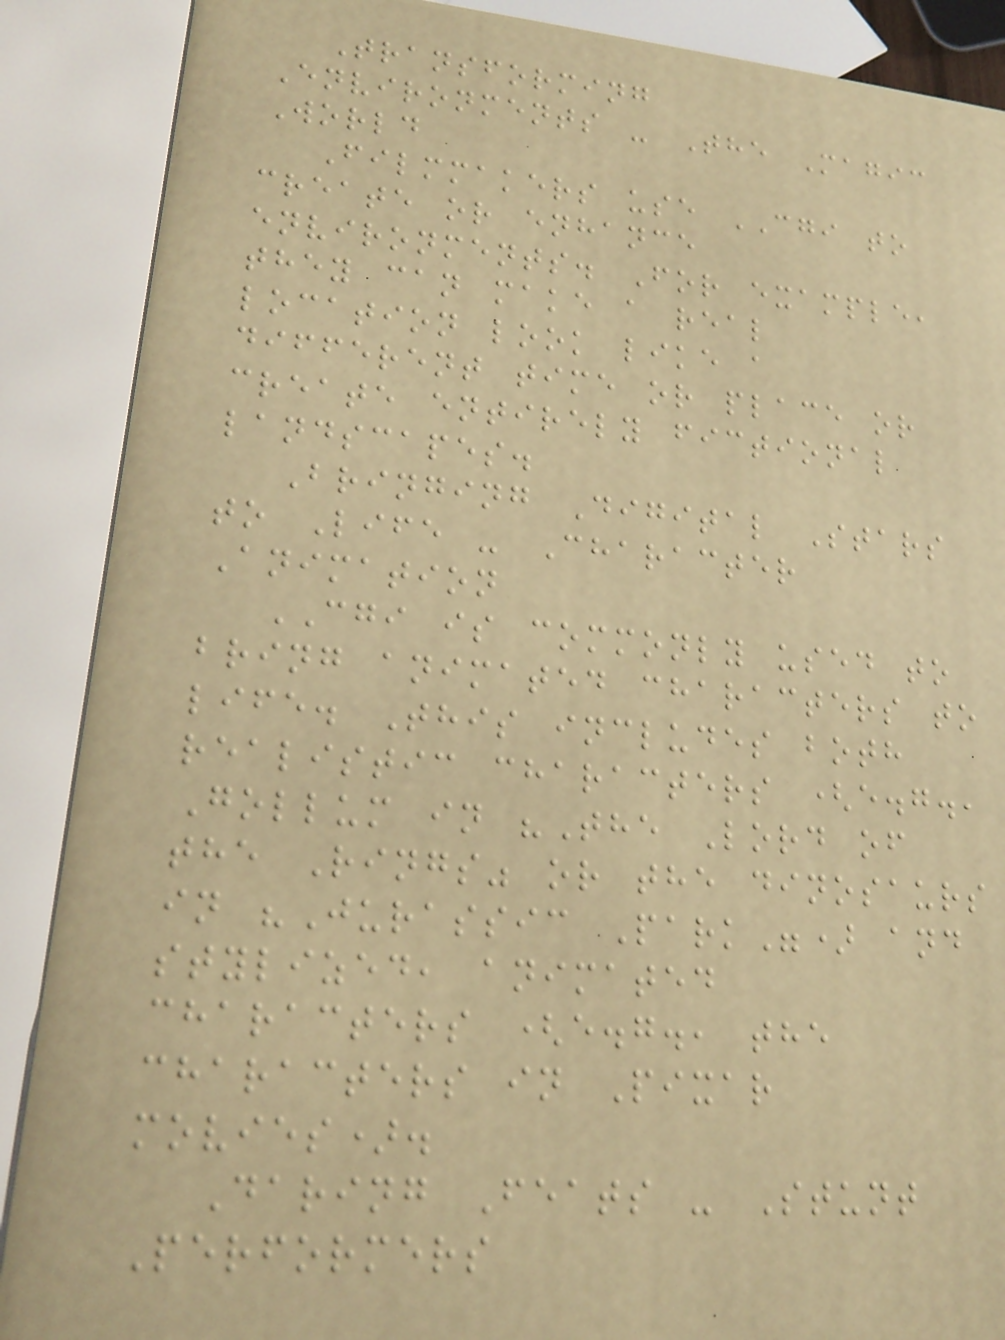Transforming
Environments - The Magic
World
Filmmakers use CGI to
create or enhance
environments. For example,
they can make a real
location look like a
different time or place or
create entirely fictional
landscapes.
Bringing Digital Stars
to Life - Character
Animation
CGI is commonly used to
bring animated characters to
life. This includes both
realistic characters (e.g.,
Gollum in "The Lord of
the Rings" or the dinosaurs
in "Jurassic Park") and
stylized, animated
characters (e.g., the
characters in Pixar
movies).
Daring Feats - Stunt
Performers
